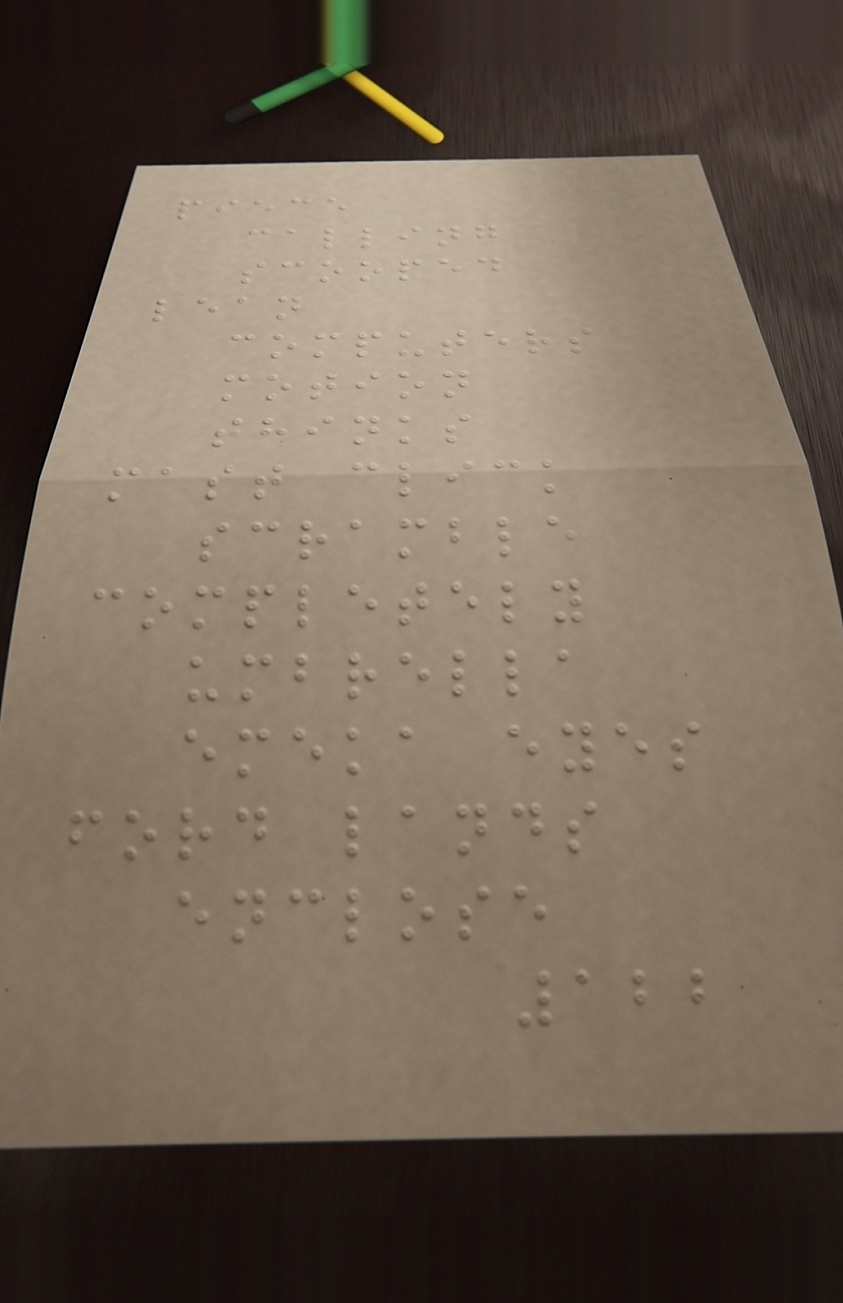piece
calling
scooped
lean
computers
motion
thinks
mast click
scramble
completely
umbrella
emeka eyes
ford lands
enclose
122
